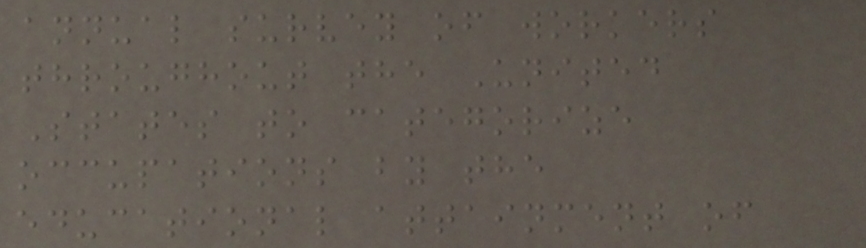annual survey of workers
throughout the United
States to categorize
occupations by the
educational attainment of
